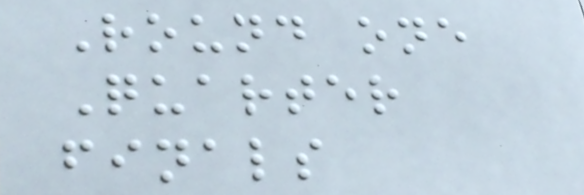Round one
Quarter
finals
